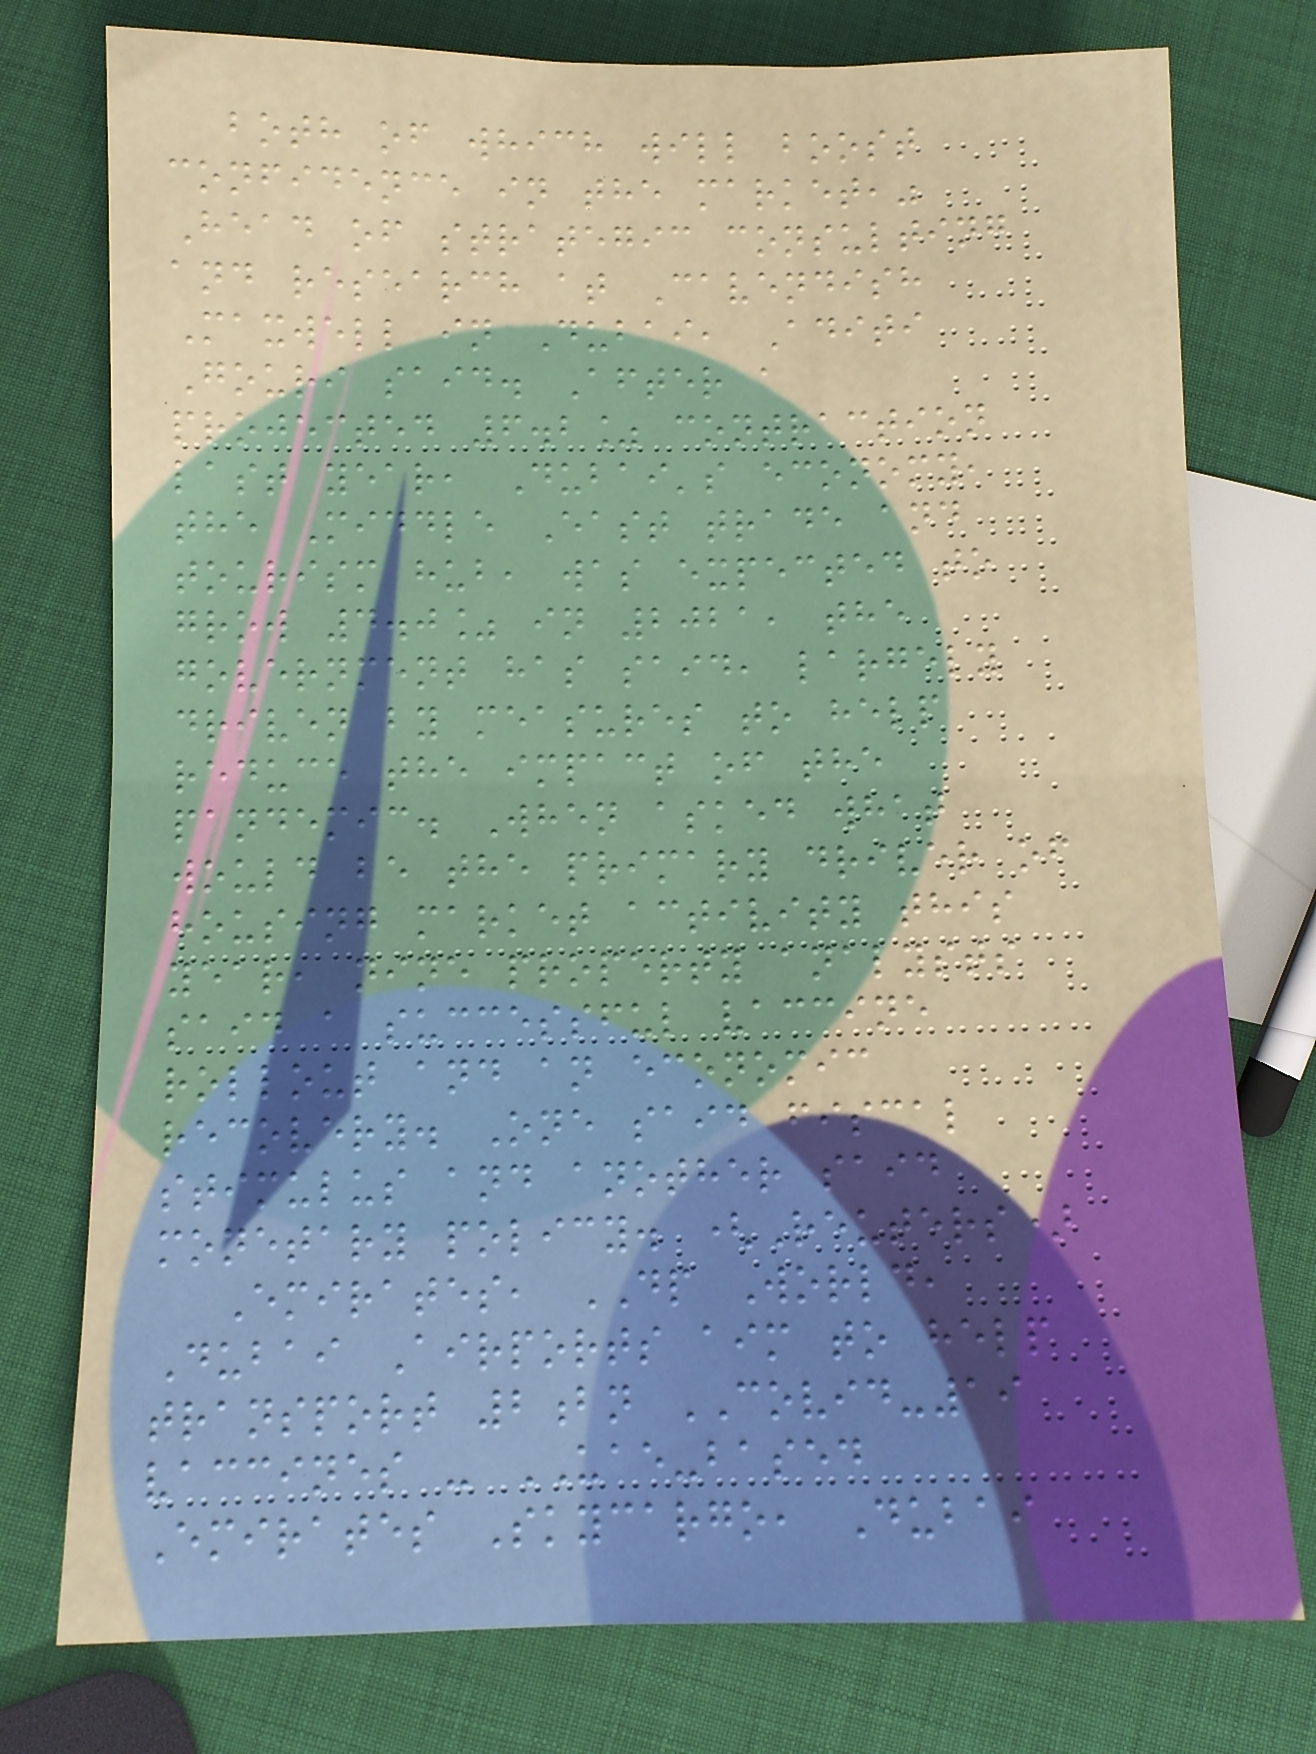both of which will boost
confidence in the market,"
Head of strategic consulting
and research at Cavendish
Maxwell in Dubai, Aditi
Gouri said. After a
projected 6.2% contraction
last year, Dubai's economy,
the Middle East trade and
tourism hub, was expected to
grow 4.0% in 2021, the
government has said, largely
driven by measures to help
reduce the impact of the
pandemic. When asked what
would be the primary driver of
housing market activity this
year, nine property analysts
said a successful vaccine
rollout and an economic
recovery. One said fiscal
stimulus and another said
monetary policy. (Reuters)
Emirates, DP World,
Dubai Airports aim to help
transport 2bn COVID-19
vaccines - UAE-based
Emirates Skycargo, Dubai
